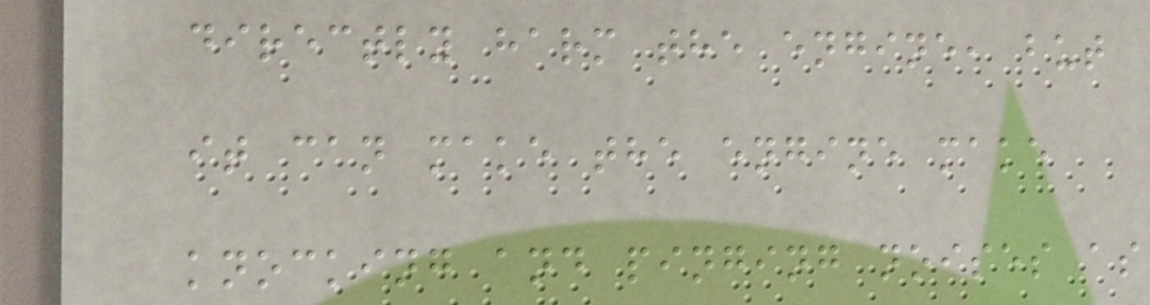directly harm the engine, but
it can make the engine make
knocking and pinging noises as
